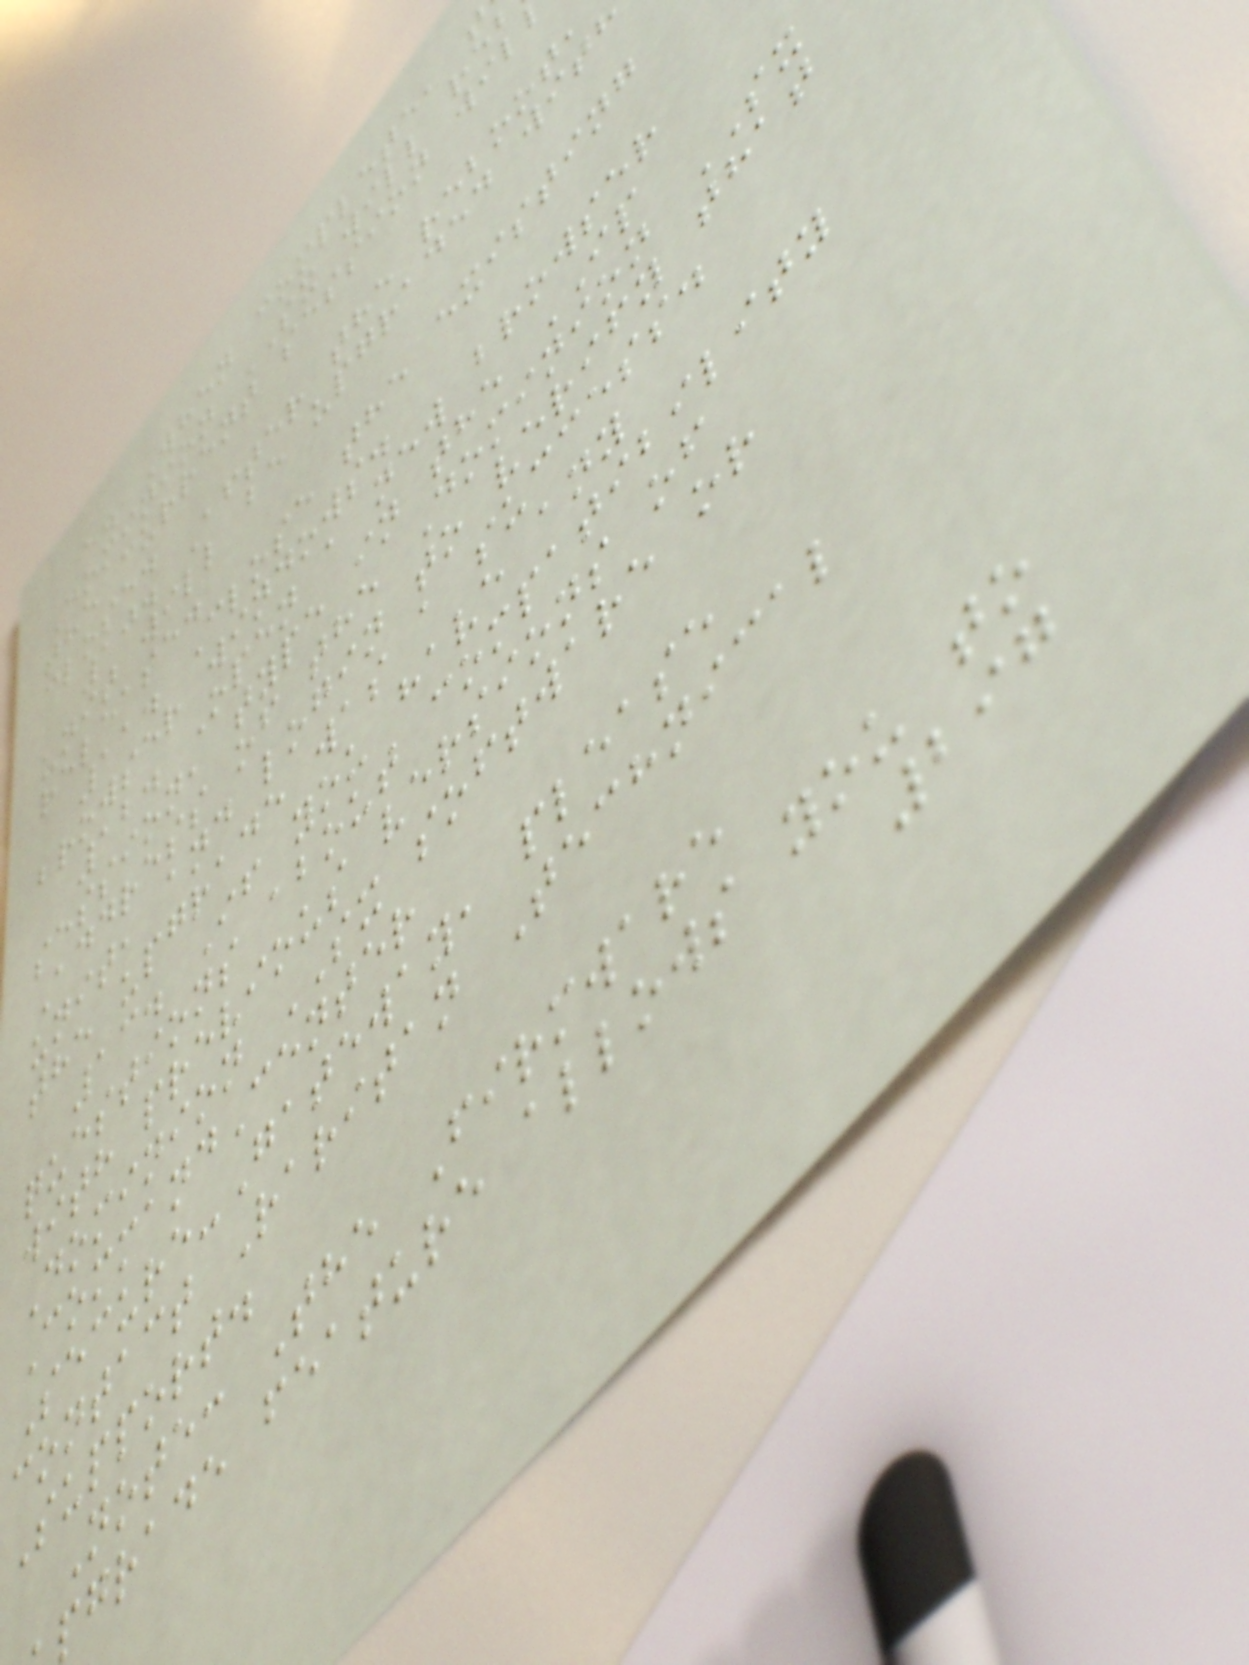e. When complete, t
Dominion SX will re
the current session wil
close.
10. After the reboot,
unit will be upgraded wit
release.
11. Close the existing
browser windows.
12. Open a new browser
session, type in the IP
Address of the Dominion SX
unit, and login to verify that
the upgrade was a success.
13. If you have any
questions about compatibility
with previous versions of
Dominion SX software or
CommandCenter
Secure-Gateway, please
contact Raritan Technical
Support.
Note: The Firmware
pgrade feature allows you to
297
